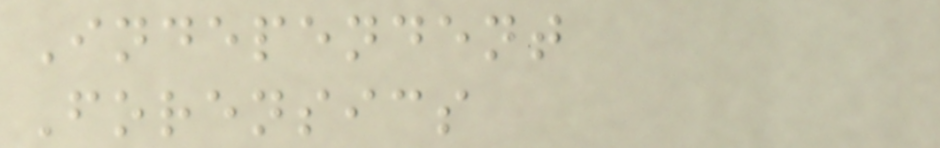Independent
Forensics
